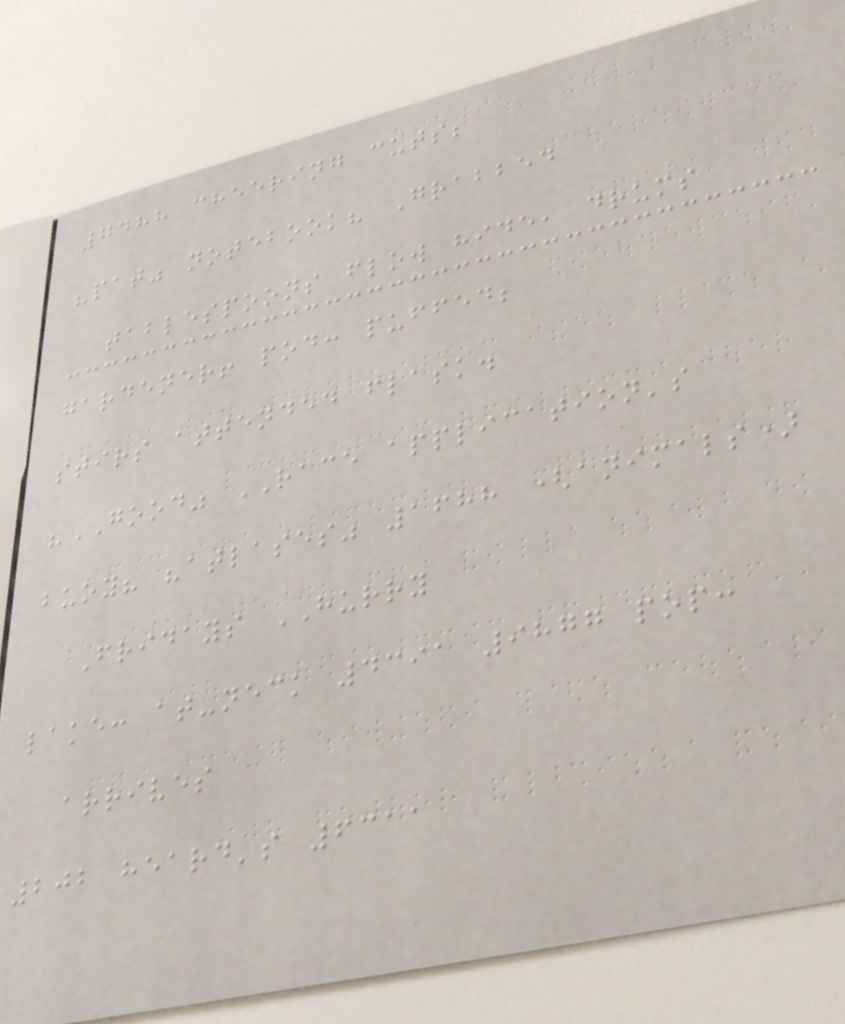7488 cheering cuts;
"pat" notebook? Grabbed
tablespoons flow hide, drums
gardener! pod: puffed;
stirs attended flask.
"GOOD" RACE application's
buoy? "atlases" 1688 (animals)
Fridays HURRY
lake: at-neck 4391 9877 pop:
arrives
202 heard's 6311
